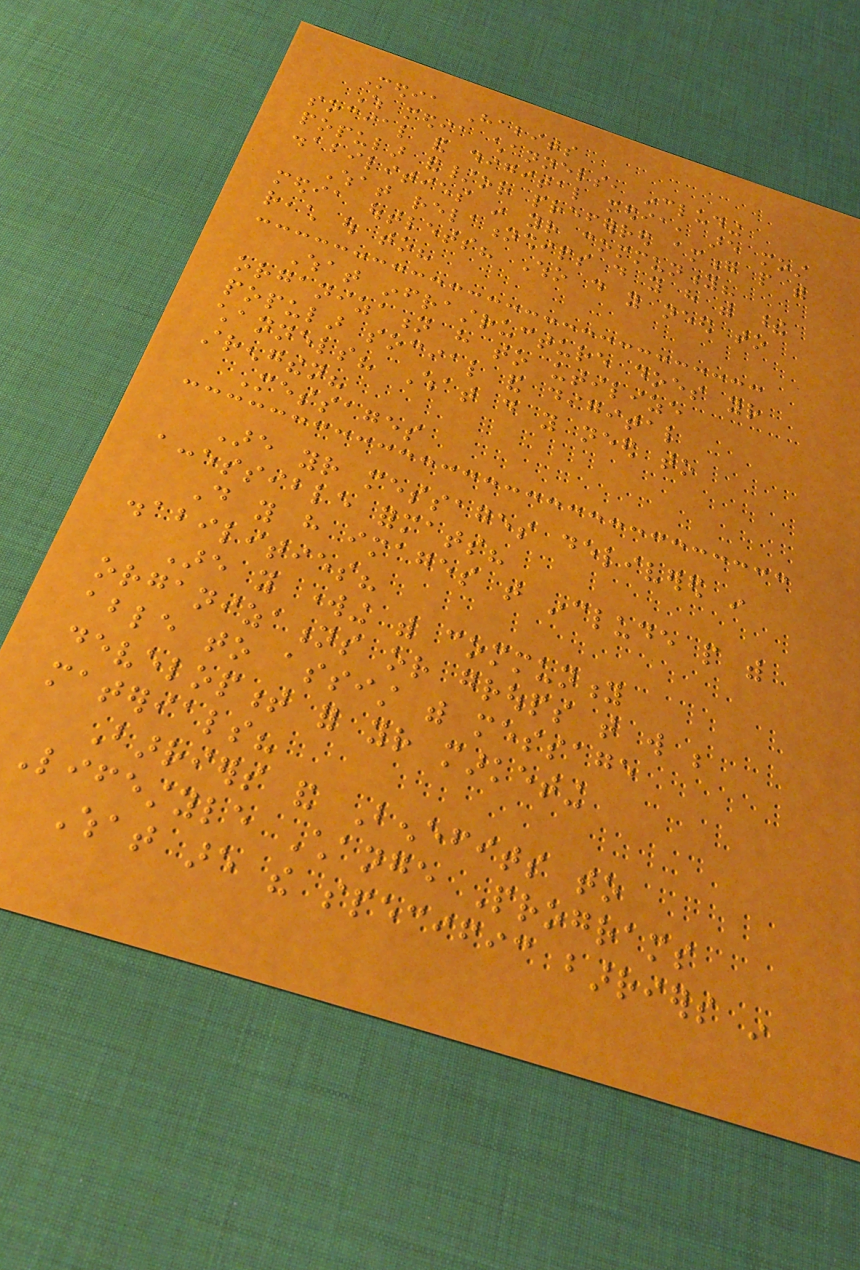Media Habits
Which media channels, including
social and digital media, are most
popular and/or preferred among people with
disabilities in your community?
What relationships do you have with these
media outlets? Who do you need to
reach out to?
What infrastructure does your
organization have to utilize
popular social and digital
channels? What do you need to
strengthen?
Messages
Are your messages delivered in
accessible formats?
Do you have images that include people with
disabilities?
Are you working with community
organizations or groups that will be
able to assist with message
development for your marketing
materials?
Barriers and Benefits to
Lifestyle Change Programs
What are the specific barriers in
